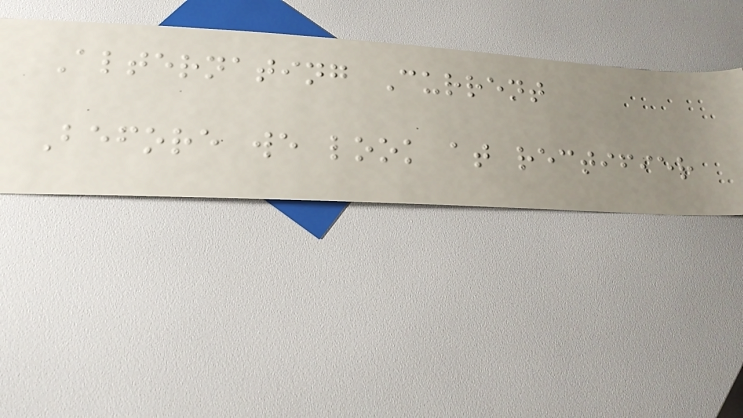Alternating Current
Before we look at rectifier
